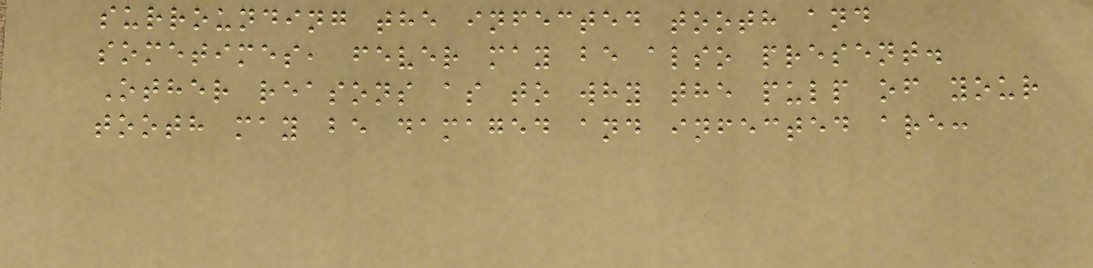surrounding the infected tooth and
sometimes, fever may be also present.
Other reasons as to why the pulp of your
tooth may be damaged and infected are:
